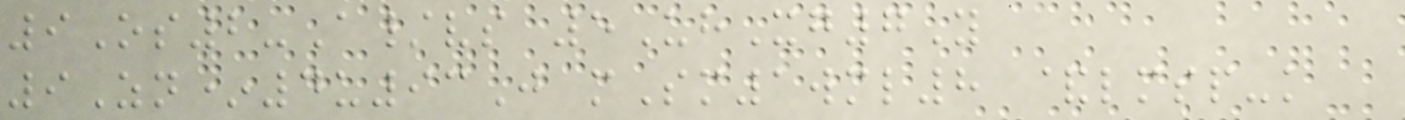9Os2-A/vs 5UhXg7Y
9Zn*4u93J mSm1wml8 &lmsp-k
